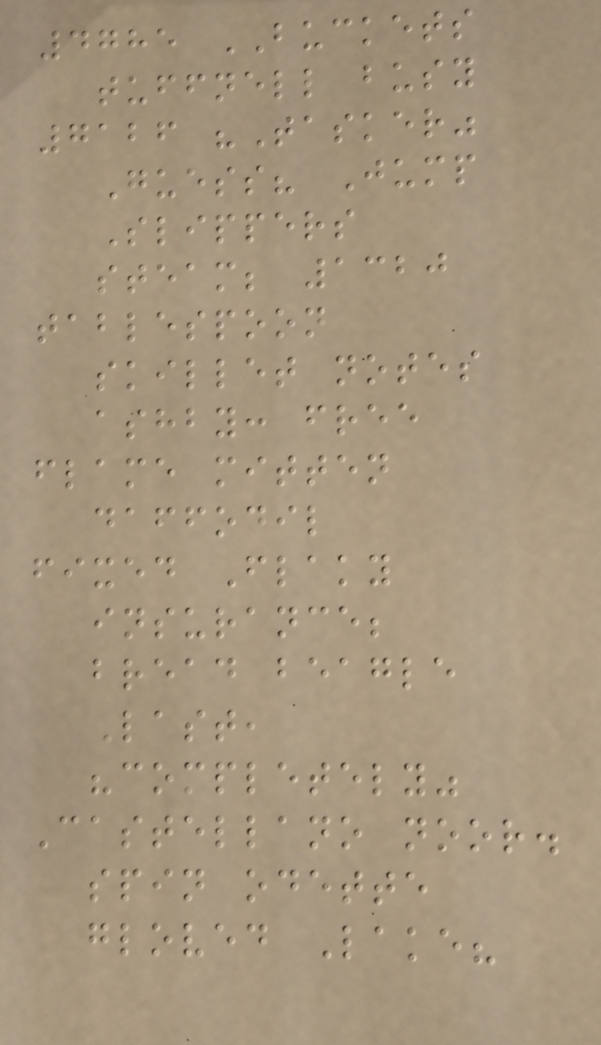4785 BUCKETS
tuffnell busy
7126 "Tasker"
Guess? Jump
Slippers
steam; 1320
tablespoon
skillet notes
ashby: free
flame mitten
daffodil
fixed Flaky
insurance;
bread beagle
Last,
"completely"
Castellano noor.
spin odette
gloved Lake?
